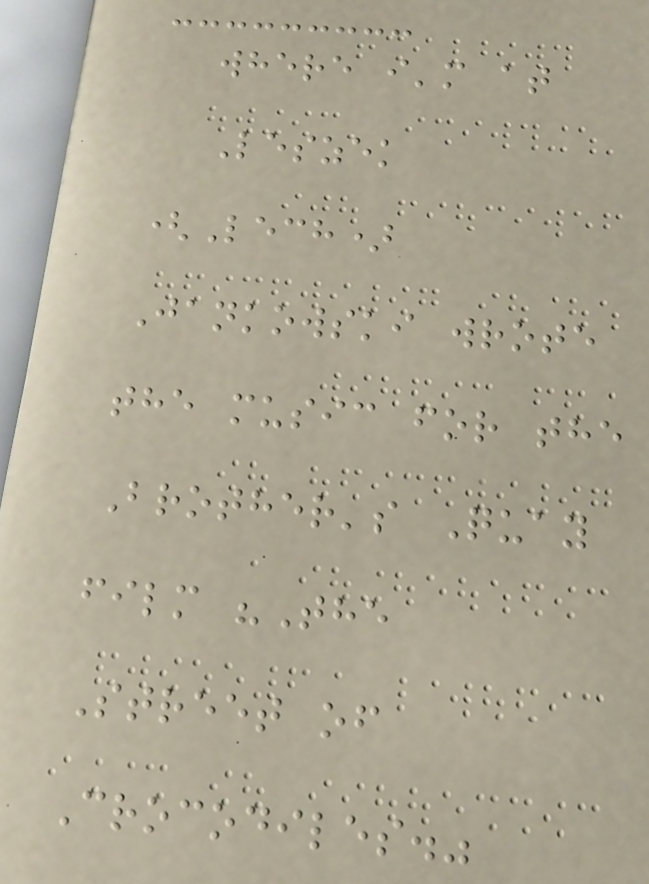where i'm at
Leszek
(Lech)
Jankowski wrote
the music for the
Brother's Quay
film "The
Street of
Crocodiles."
